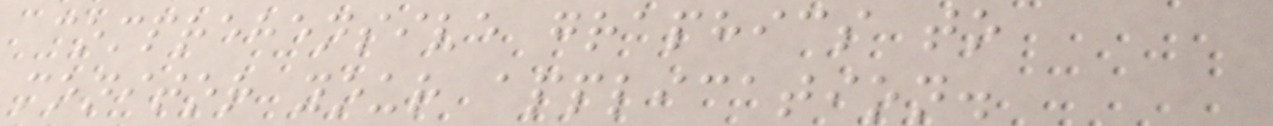comprehensive graphics to
monitor your application.
